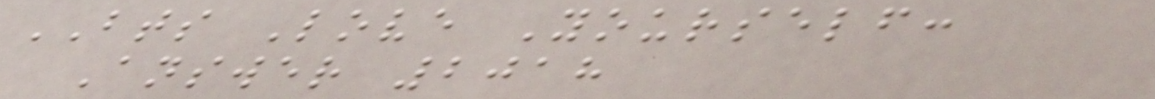BTS Love Yourself:
Answer 2018
